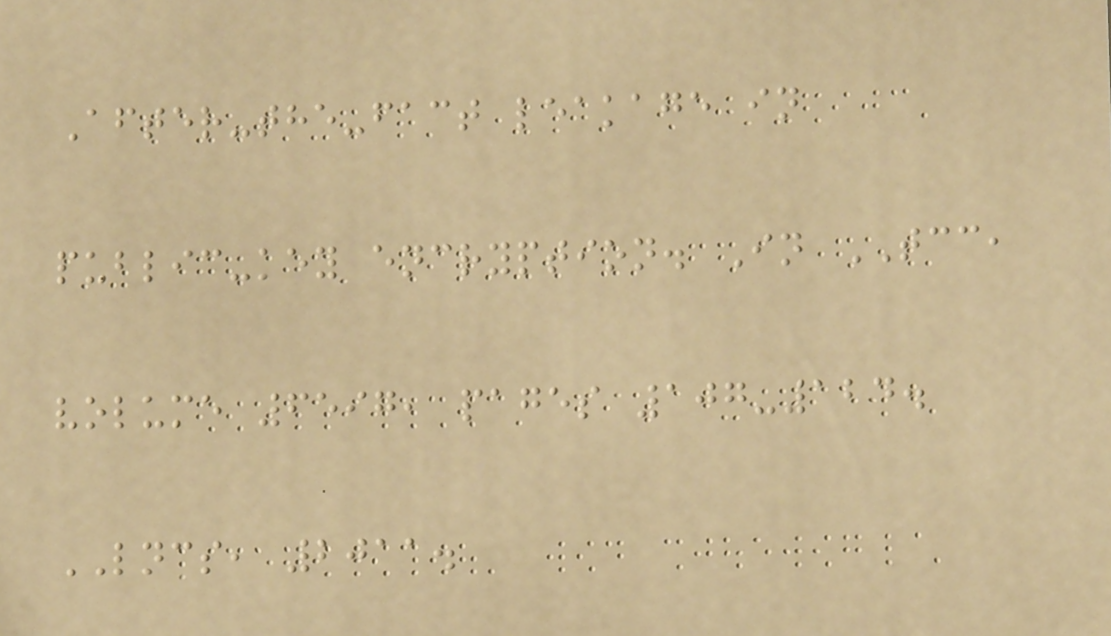After-the-fact leakage in
public-key encryption. In TCC,
volume 6597, pages 107-124.
LNCS, 2011.
